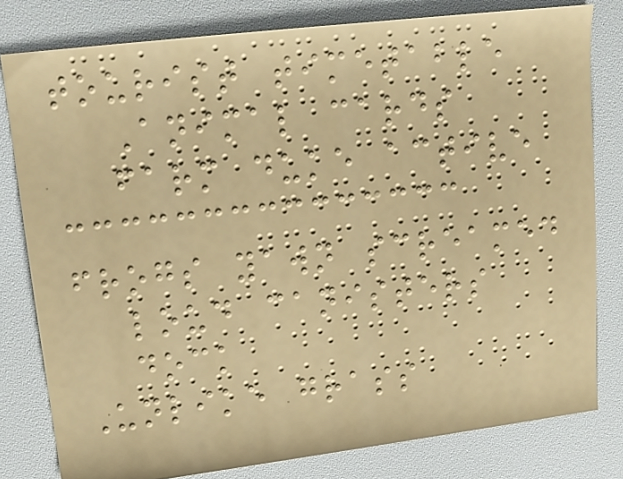tourist timetable
Animal cards
farm duke active
frogs yawn screamed
loud canisters
dock
Unlike grass
